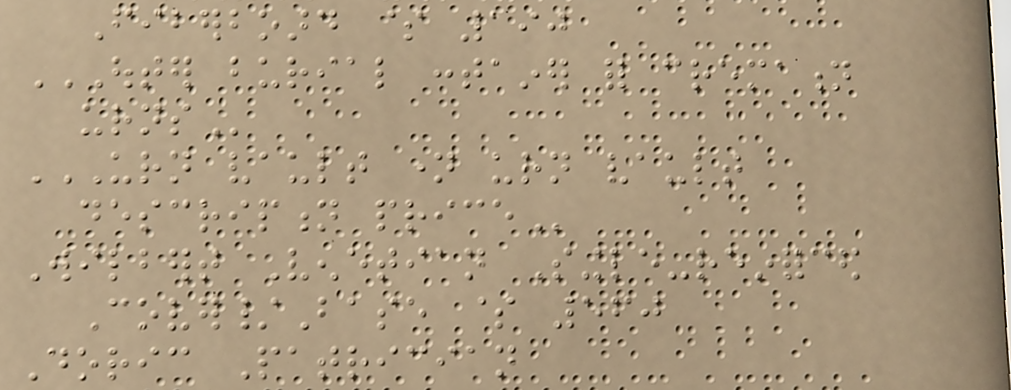Fiberboard $ 190
OUTER BURIAL CONTAINER FOR CREMATION
URNS
URN VAULT NAME URN VAULT
DESCRIPTION PRICE
Wilbert Venetian Single-reinforced
Cover/Base $ 560
Doric Patrician
